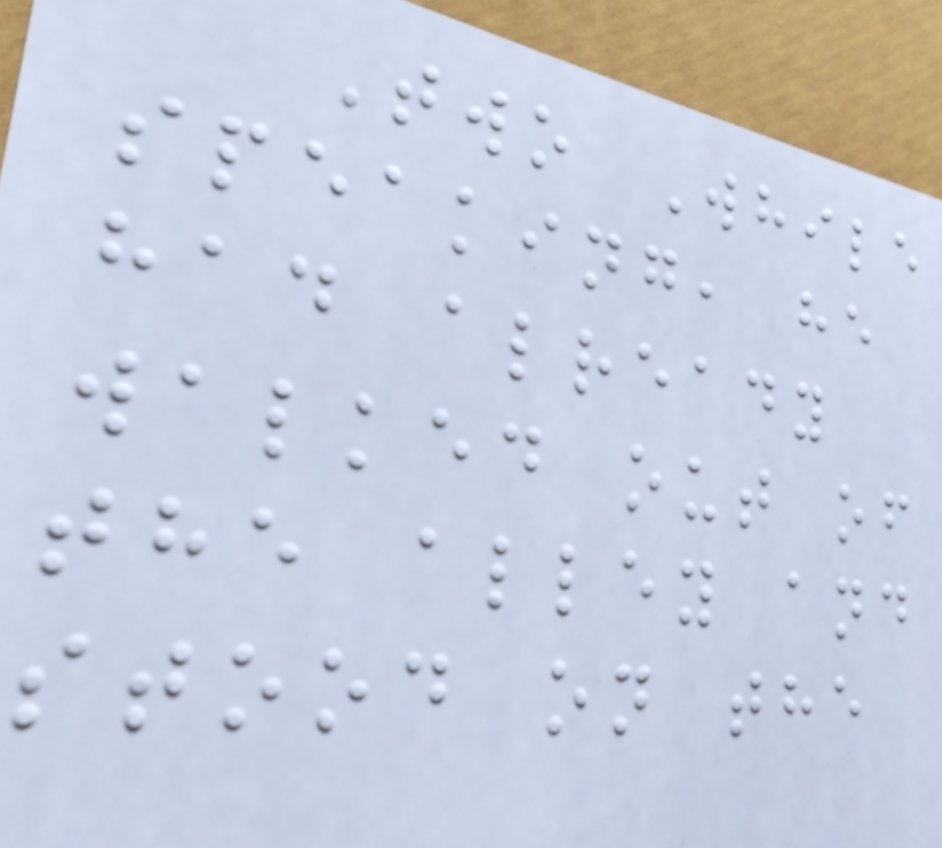Two While
speaking, he
had already
walked out of
the alley and
stood on the
